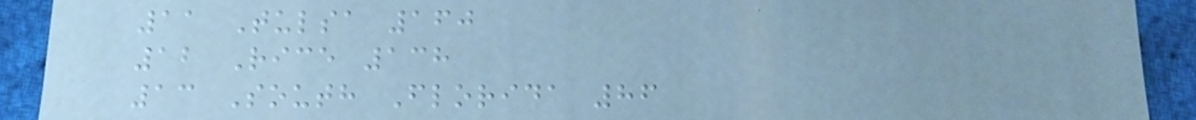11 Tulsa 160
12 Rice 138
13 South Florida 86
